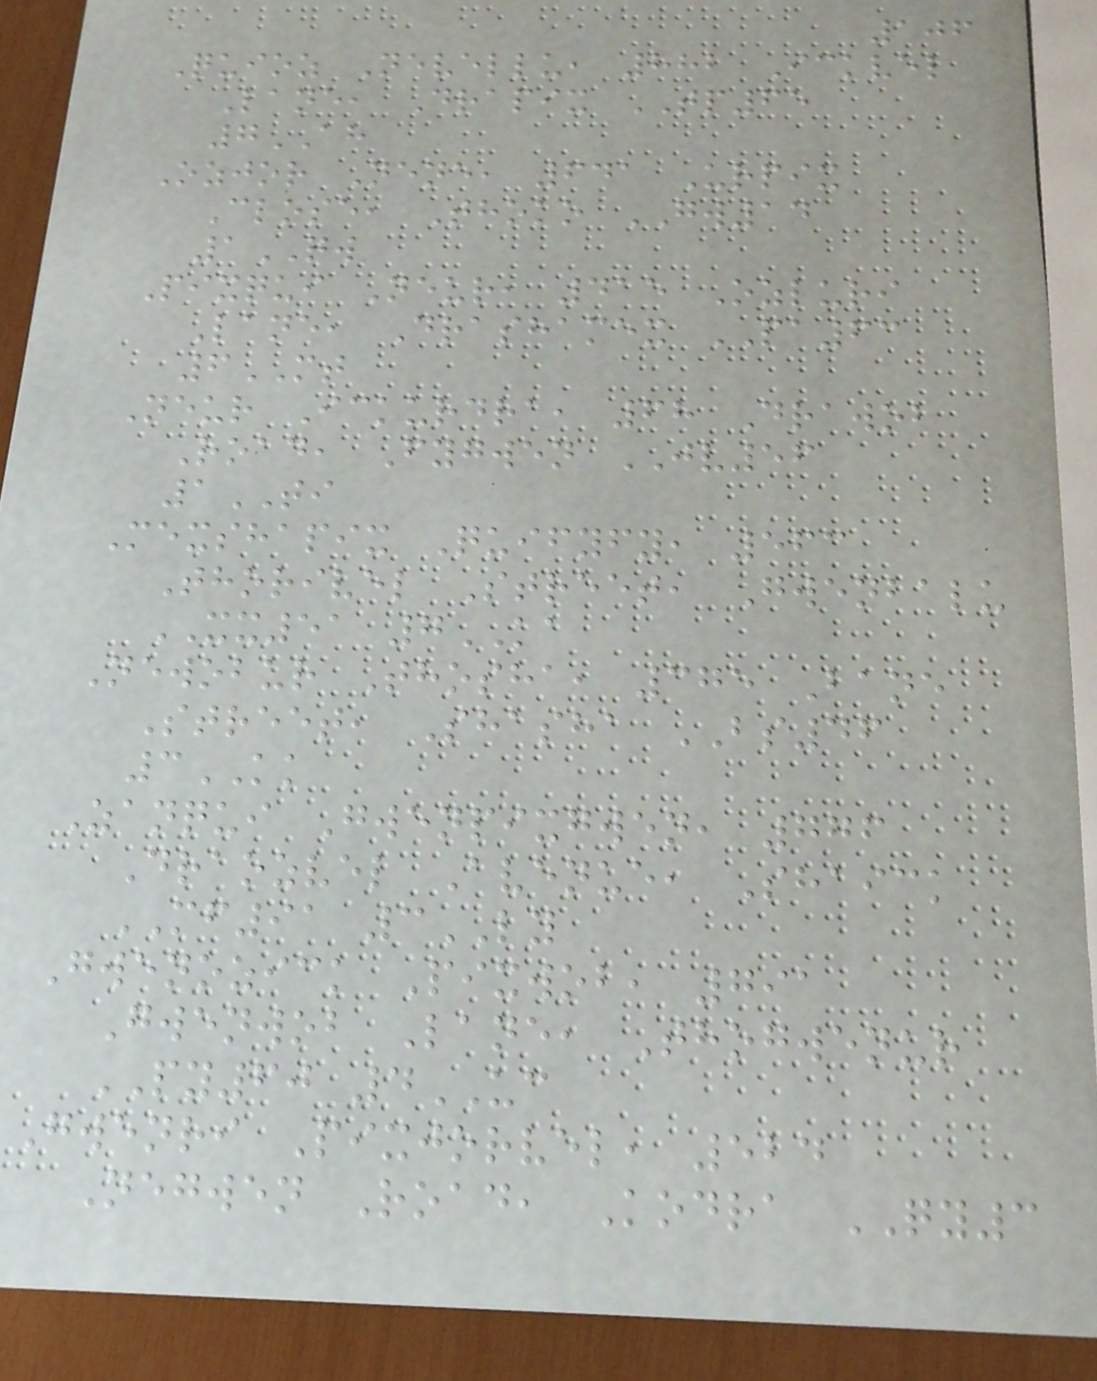106
Quioz Nevellu, 882 Ickvel
Lane, Drapix TP65
7AH
Ozjor Nene, 641 Urpix
Close, Thoko GW14
1QW
Pixqui Neur, 415 Ozluri
Lane, Drashamex PA63
6MT
Neur Ickurdra, 68 Drawob
Road, Fygwen JV56
1TI
Mexshapix Quifyfy, 563
Thorivel Street, Gwenbalu
XX51 7KA
Newobur Thosha, 375 Bane
Street, Shasha BS46
3KK
Zanqui Gwenpixgwen, 776
Draozvel Avenue, Shaick
MF91 3LY
Gwenozick Pixwob, 791
Gwenwob Lane, Thogwenur
PY60 4UC
Gwenri Pixjorvel, 524
Negwen Road, Kodra QY3
